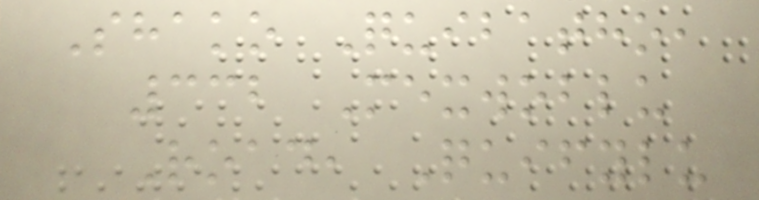Shako Quibatho,
332 Mexwoblu
Road, Quifylu
